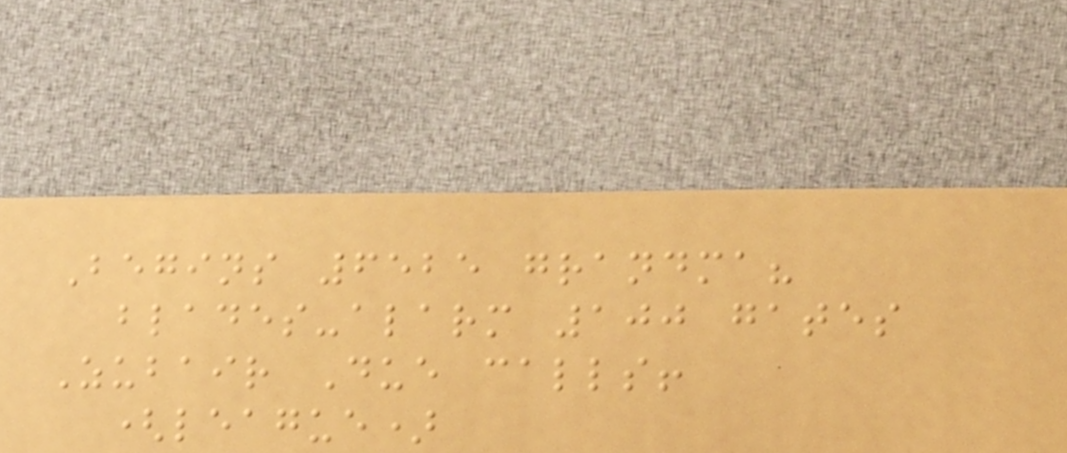Begins 6525 grandma?
blades-alarm 100 gates
Zubair Due calls!
(league)
